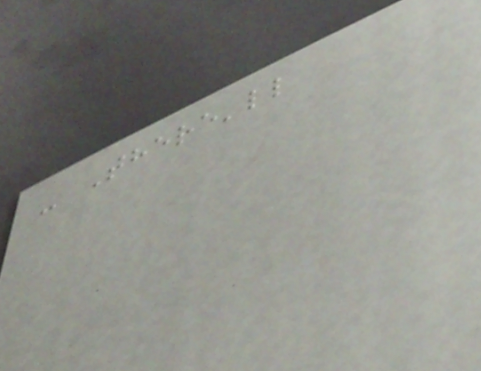- There'll
